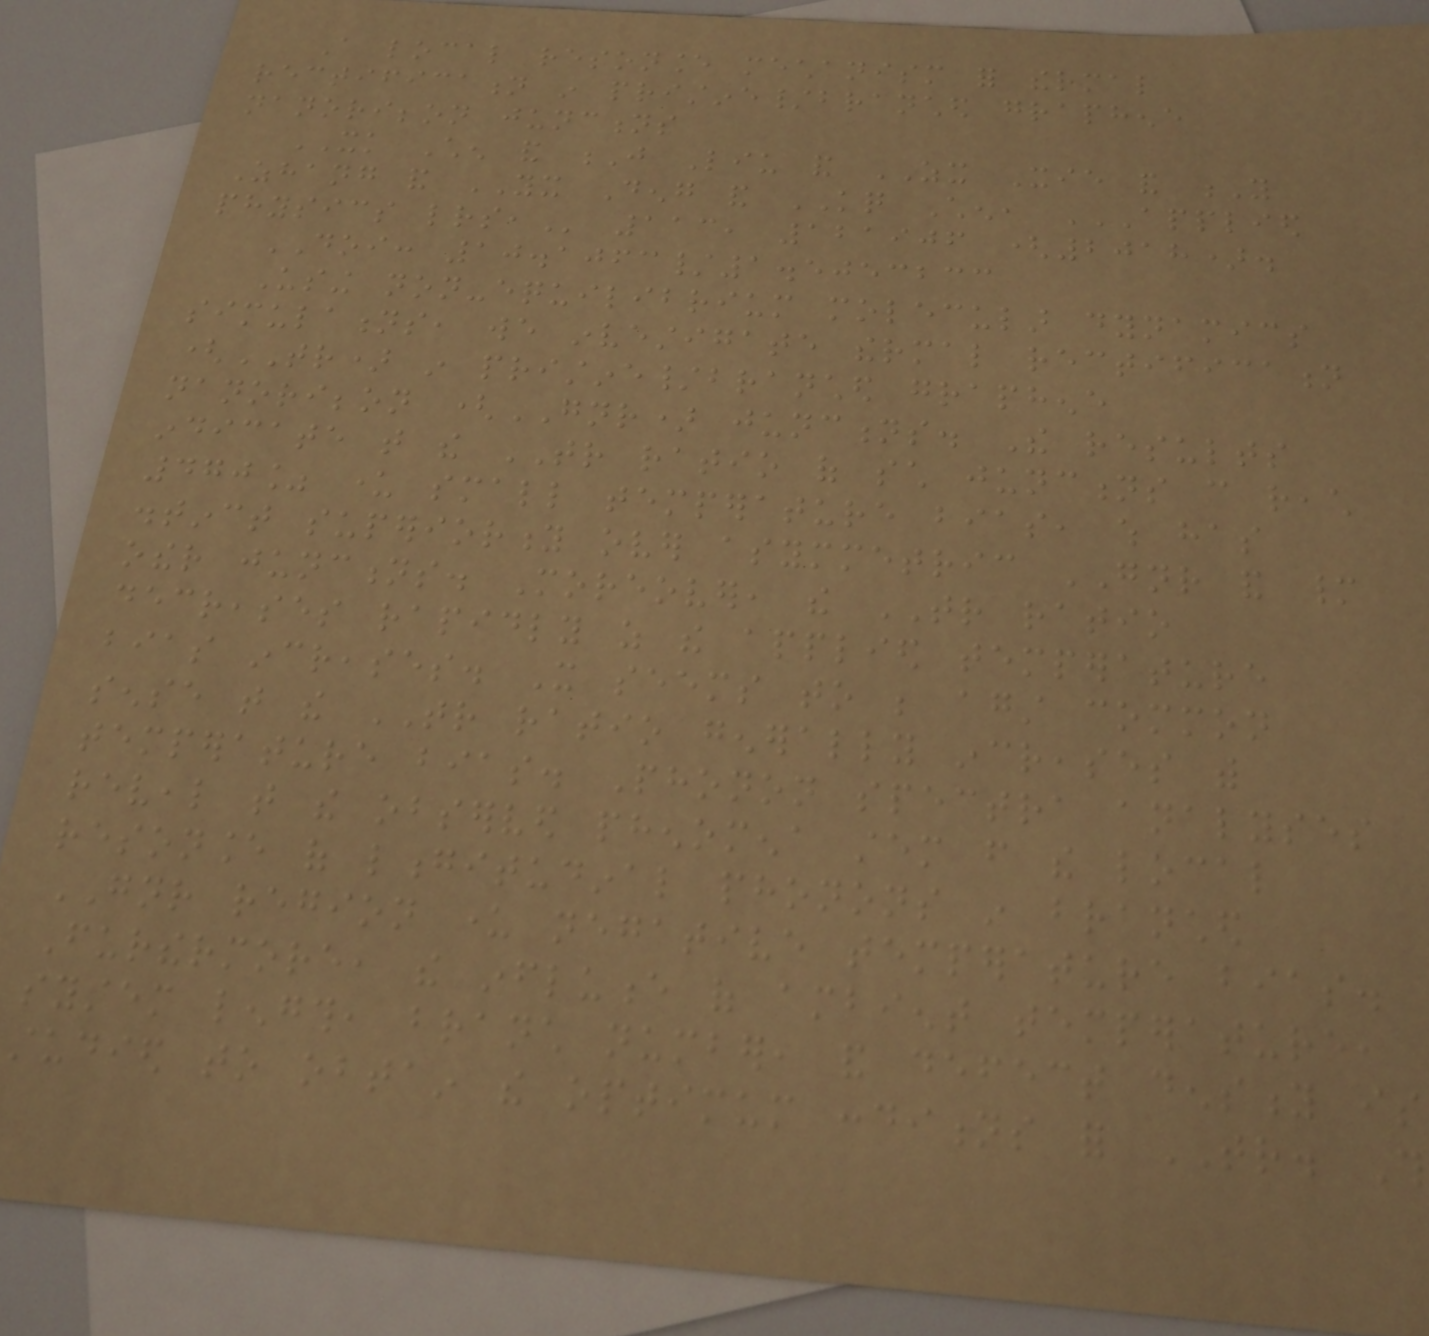A local resonance mechanism for thermal
rectification in pristine/branched graphene
nanoribbon junctions
XK Chen and J Liu and ZX Xie and Y
Zhang and YX Deng and KQ Chen, APPLIED
PHYSICS LETTERS, 113, 121906 (2018).
DOI: 10.1063/1.5053233
Using non-equilibrium molecular dynamics
simulations, we investigate thermal rectification
(TR) in pristine/branched graphene
nanoribbon (GNR) junctions. The results
indicate that the TR ratio of such junctions can reach
470% under small temperature bias, which has
distinct superiority over asymmetric GNR and many
other junctions. Moreover, the TR ratio
decreases rapidly as the applied temperature
bias increases. It seems to be against common
sense that the TR ratio generally increases with
temperature bias. Phonon spectra analyses
reveal that the observed phenomena stem from the local
resonance of longitudinal phonons in branched
GNR region under negative temperature bias.
Furthermore, the influence of ambient temperature,
system length, branch number, and defect density is
studied to obtain the optimum conditions for TR. This
